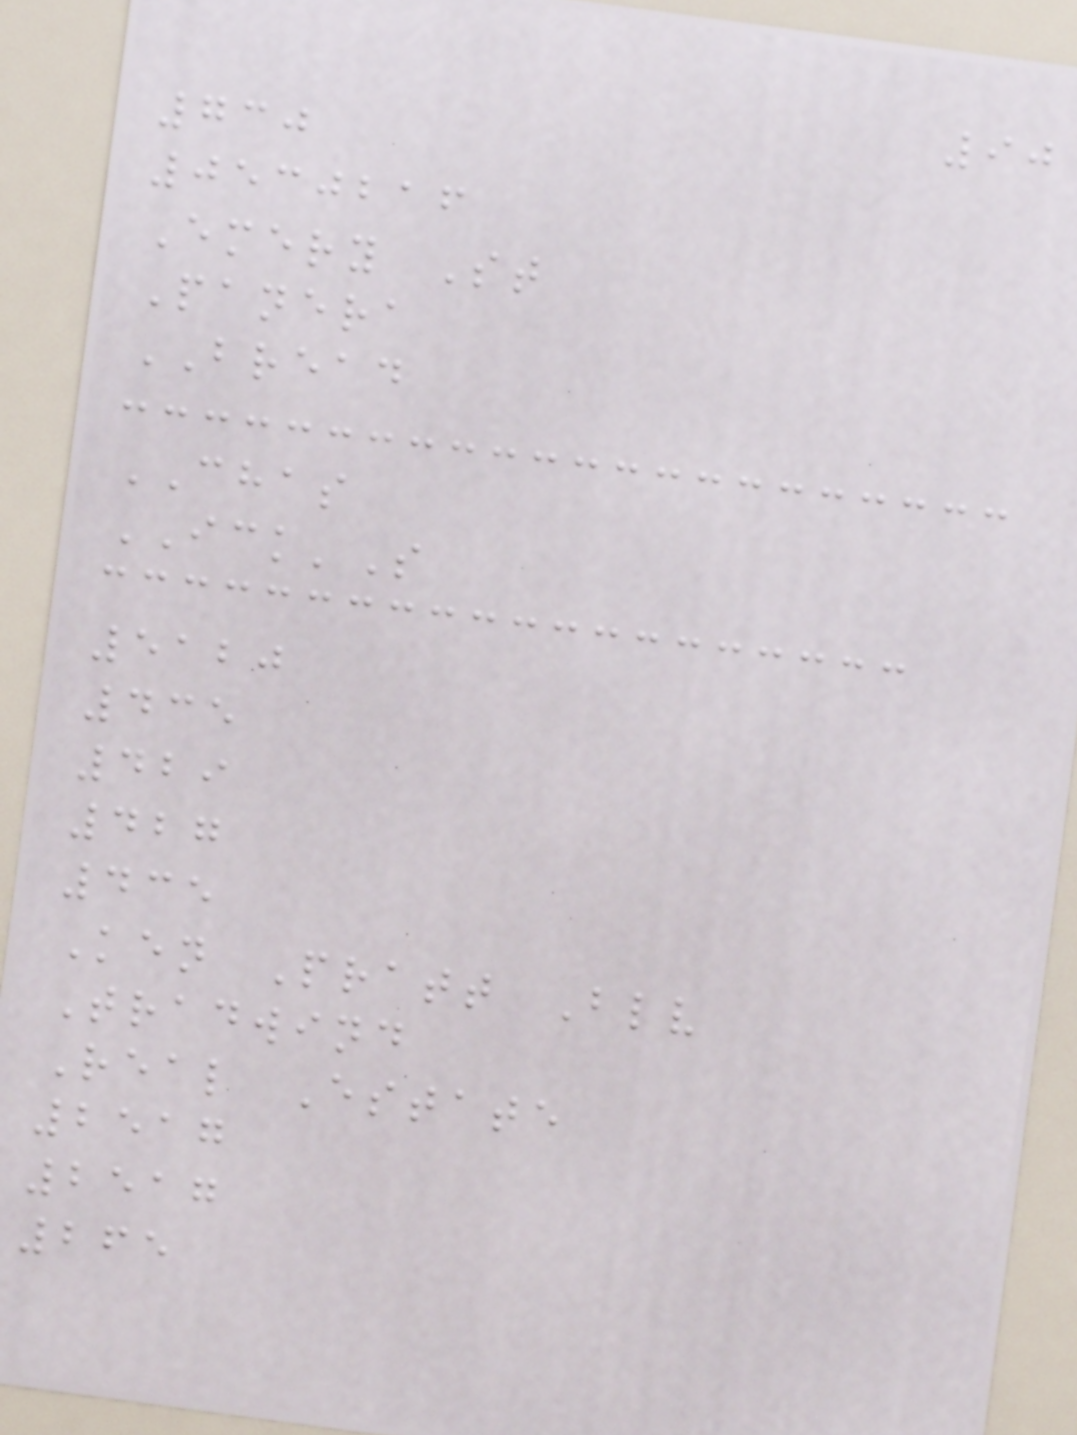90
730
0530216
Emery St
Panera
BREAD
CHAS
ICK'S
5120
435
429
427
435
Ken Pratt Blv
Tradwind
Real Estate
2517
2517
265
